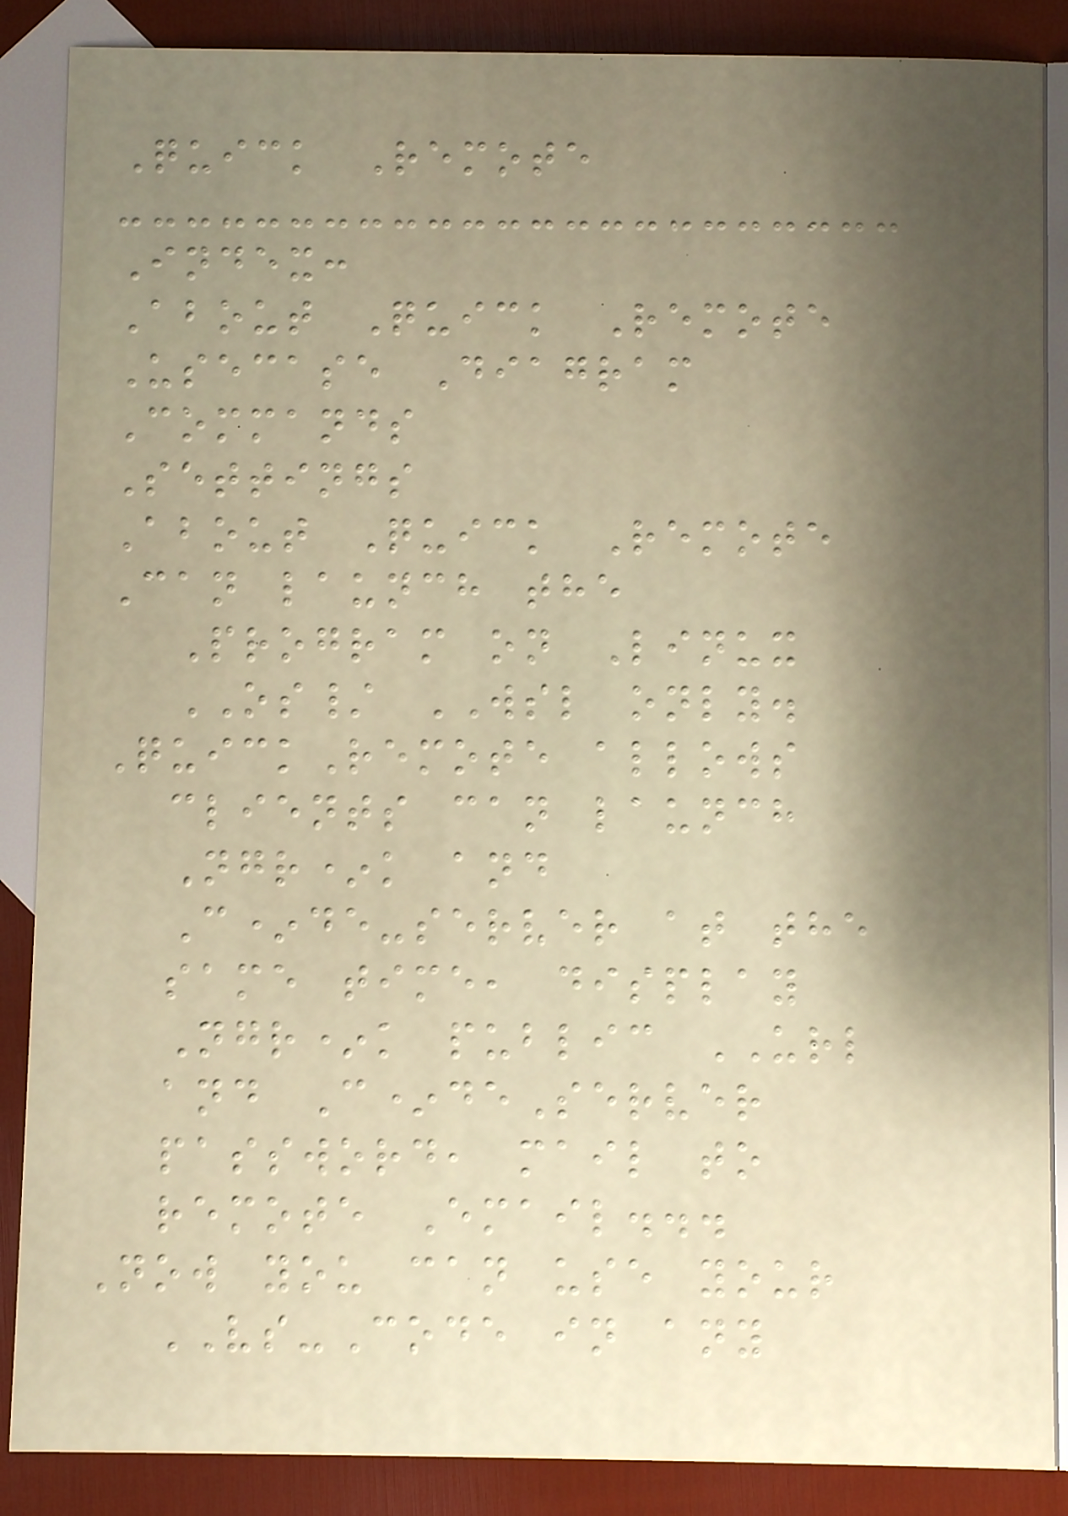Quick Remote
Index:
About Quick Remote
Usecase Diagram
Commands
Settings
About Quick Remote
Can launch the
Program on Linux
OS/ WSL only.
QuickRemote allows
clients can launch
Ngr*k and
C*de-server at the
same time, display
Ngr*k public URL
and C*deServer
password, mail to
remote Email...
Now you can use your
VS-Code in any
